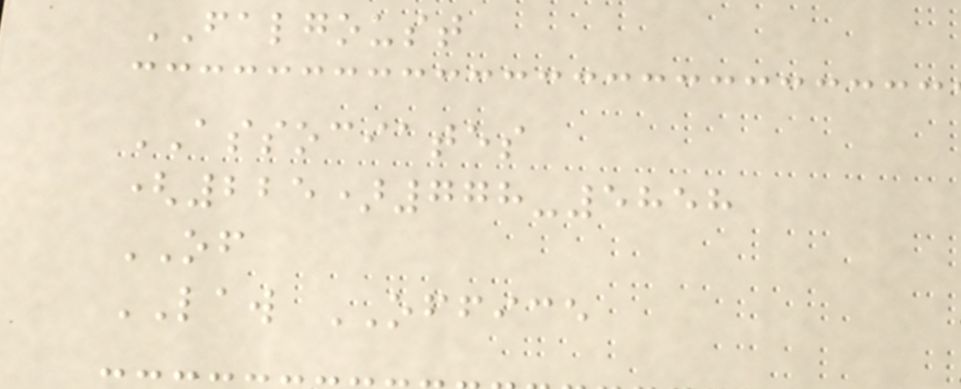FALGOUST
ASSOCIATES
(225)778-5858
OF
LAW OFFICE
